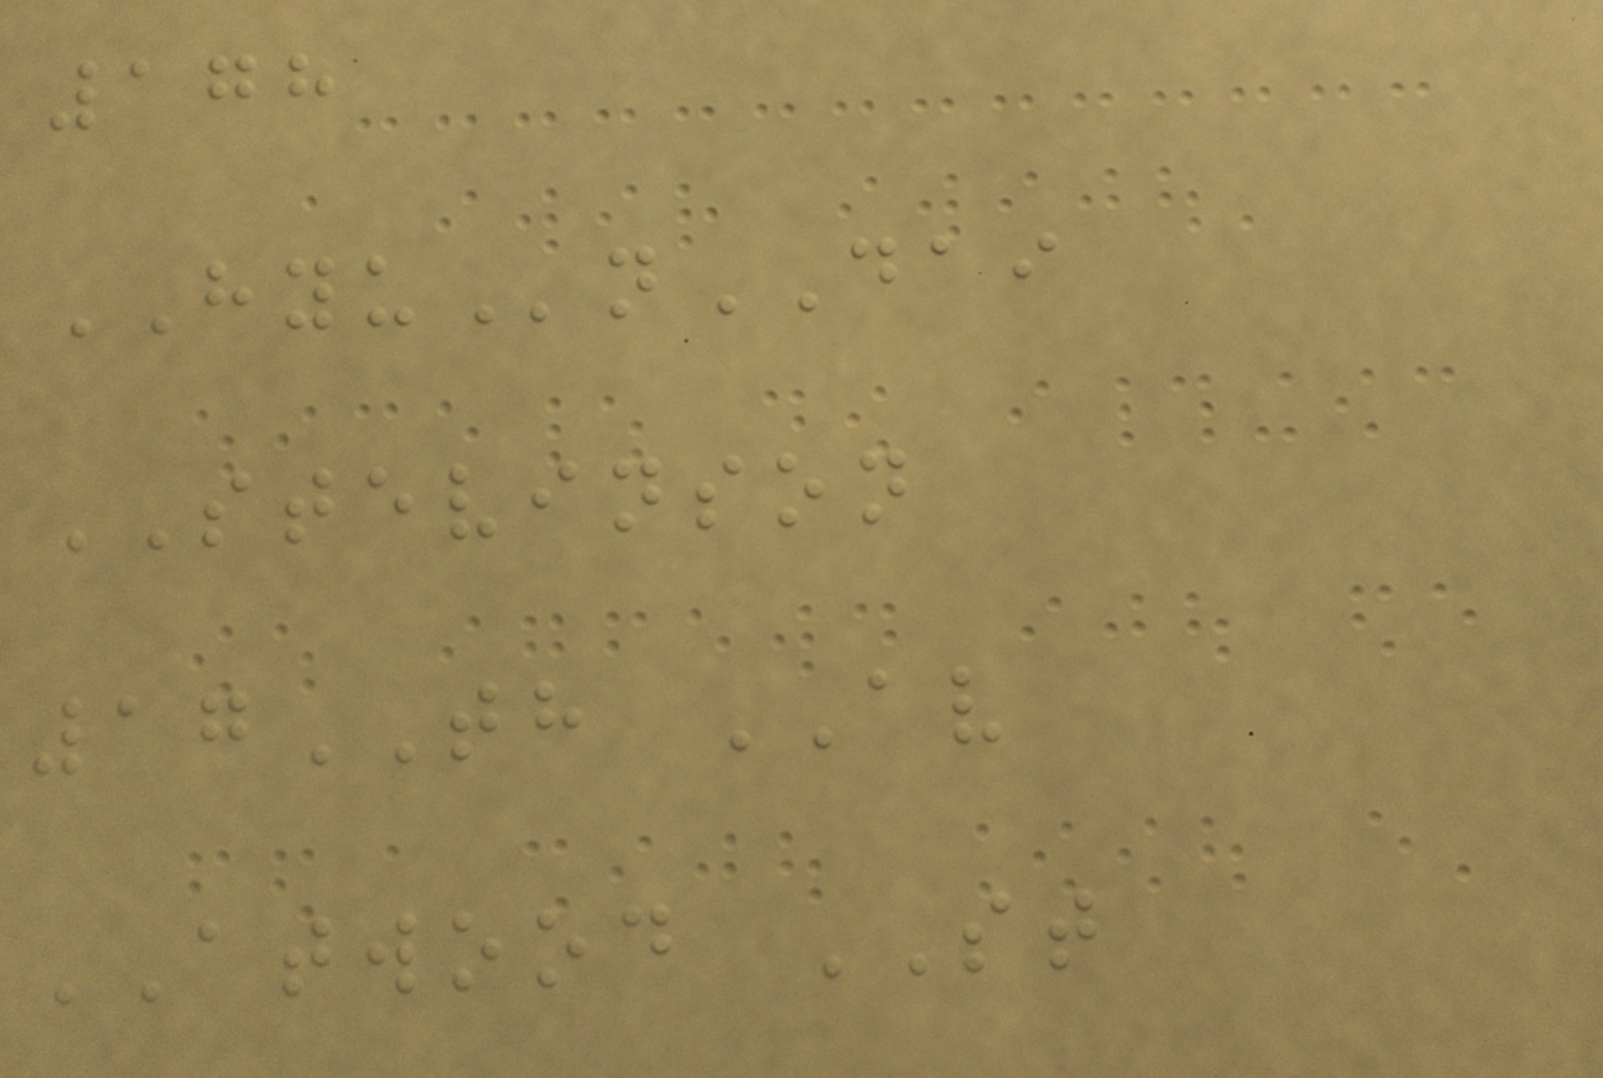178
HYUnDAI
STEVINSON
17TH AV
ATWOOD ST
